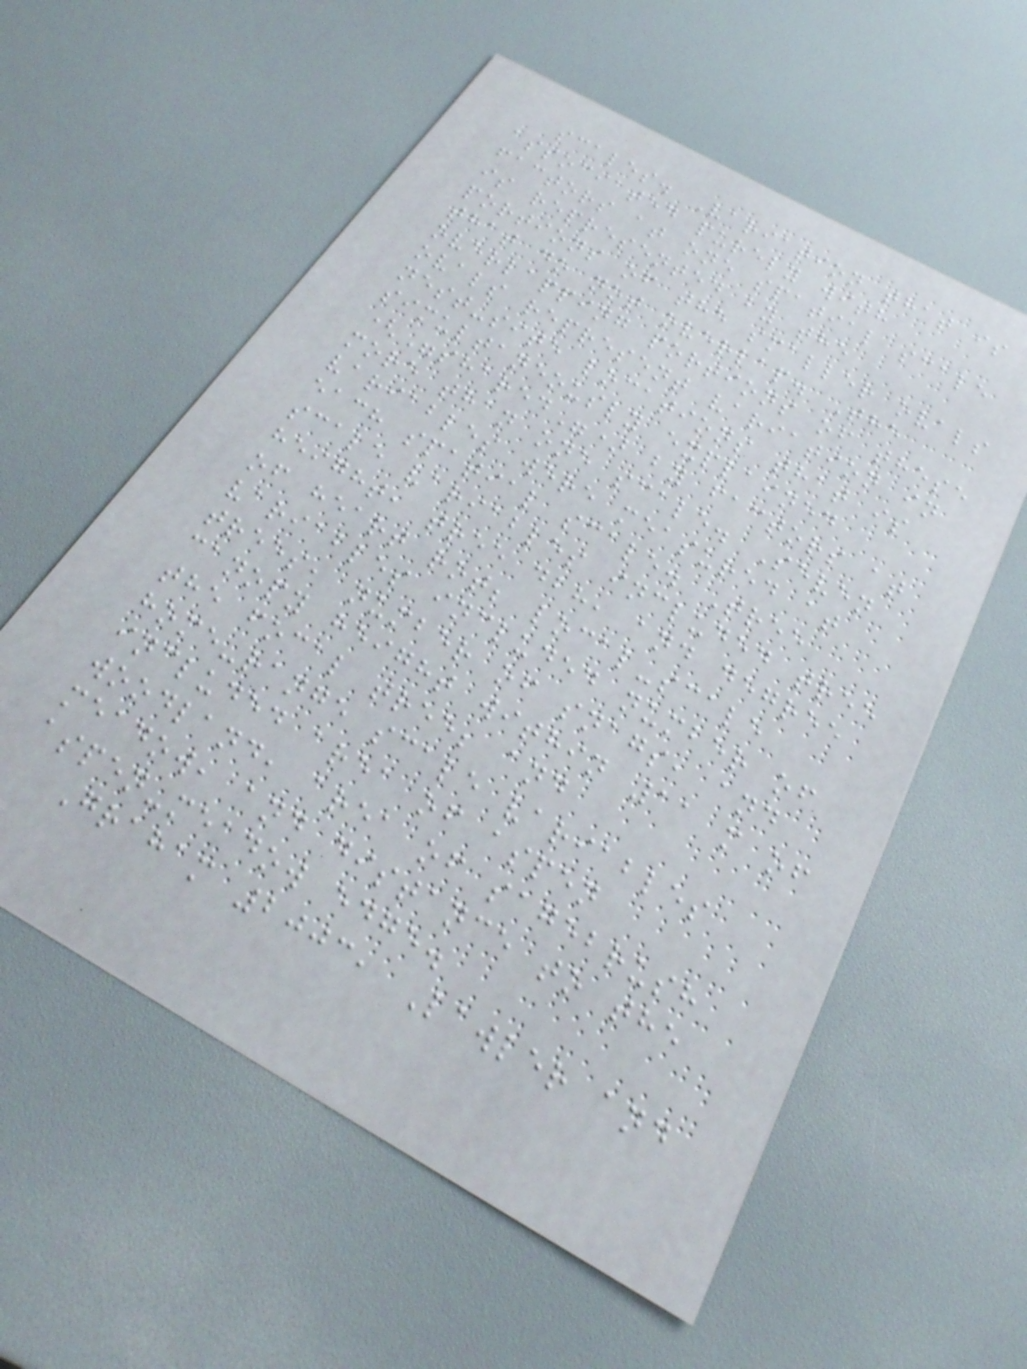scales. Variation that is
associated purely with
factors at one spatial scale
is represented by the
portions of the smaller ovals
that do not overlap. The
overlapping portions of these
ovals represent variation in
nest-site locations that is
simultaneously explained
("shared") by factors at
more than one scale. Seven
variables were measured at
each spatial scale. Tree
scale variables included tree
height, tree dbh, and degree
of heart rot; local-scale
variables included number of
trees, number of snags, and
canopy height within 11 m of
the focal tree; and
home-range scale variables
included area of aspen
woodland, area of sagebrush
meadow, and distance to the
aspen-meadow edge.
Graham 2003, Lawler and
